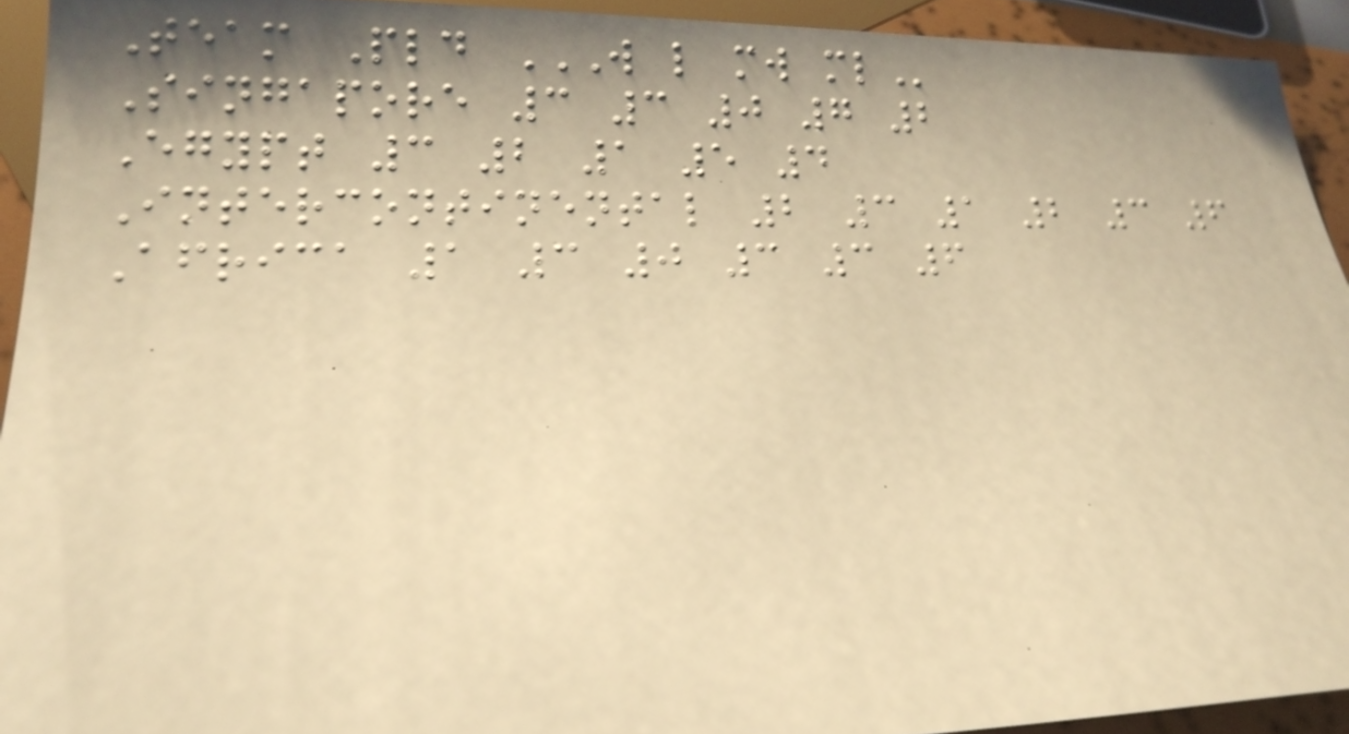Team Pld W L MW ML
Singapore 3 3 0 7 2
Egypt 3 2 1 5 4
Intercontinental 2 3 1 2 3 6
Africa 1 3 0 3 3 6
